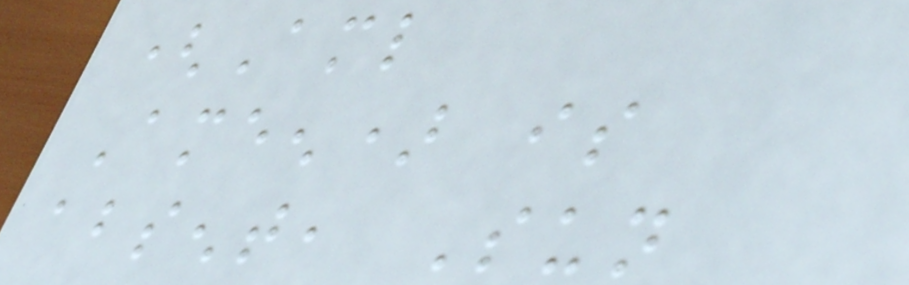(Aml
Ameen) is
absent, Sun
